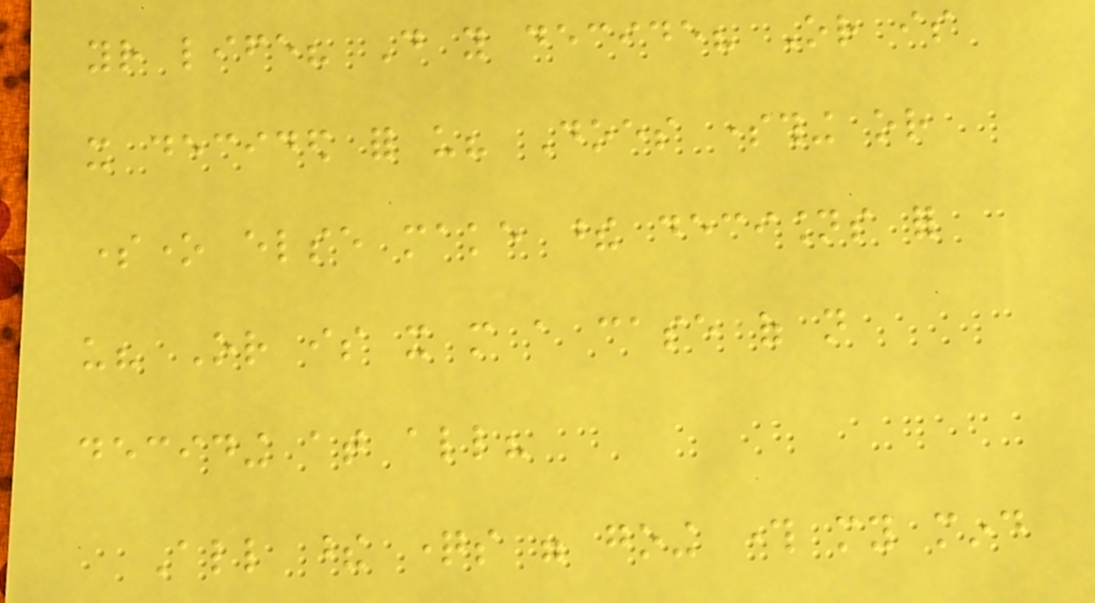your life? Do you decide? Or is
it decided for us? Does something or
someone else make these decisions for
us? Or is it more a case of not
deciding at all?
All these questions were going through my mind
